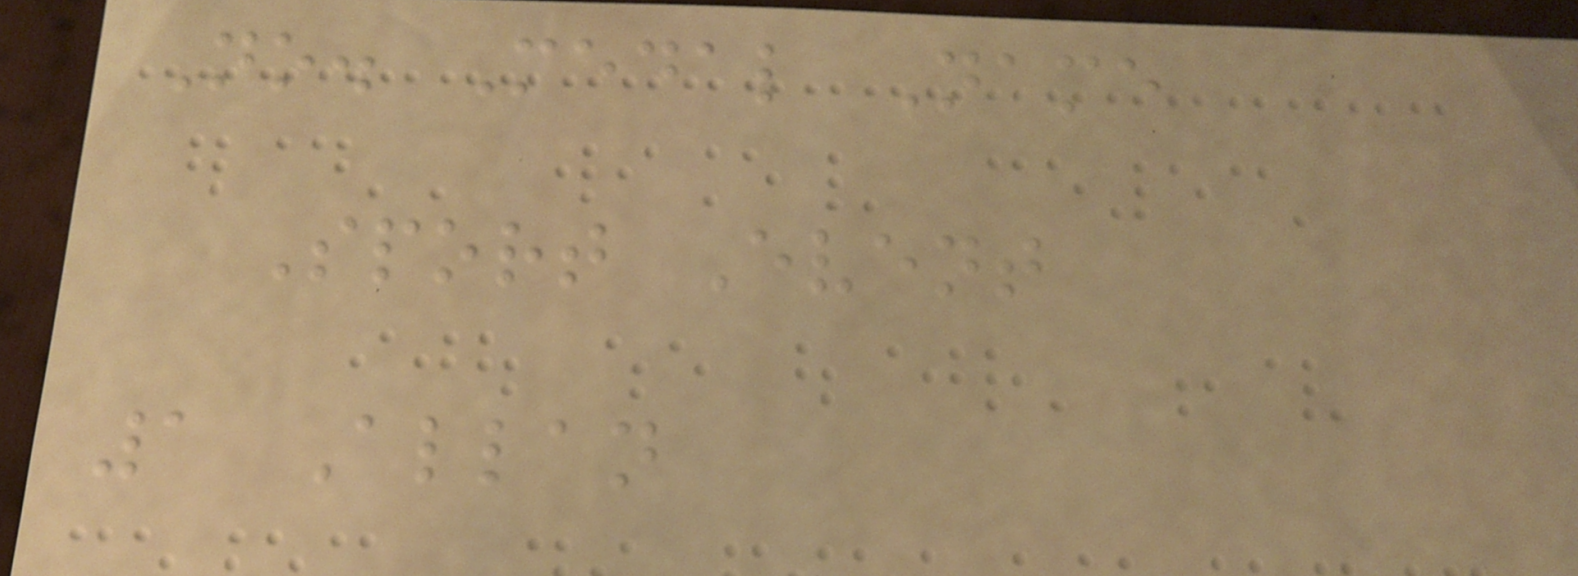No. Medal Name
Sport Event
1 Allan
